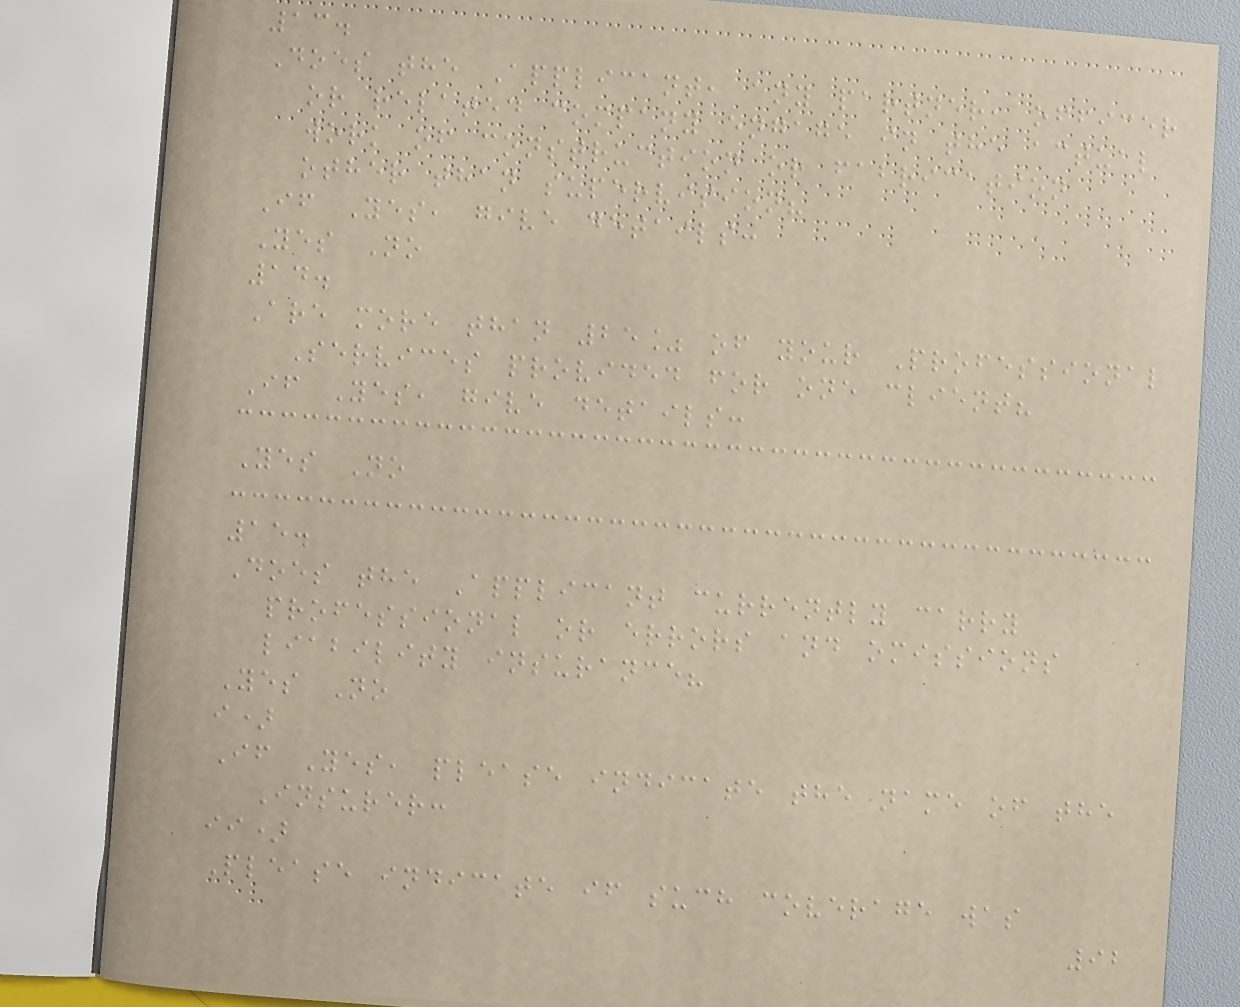13.
Does the Applicant, any partner, officer
or related company engage in the actual
work of construction or fabrication
other than supervision?
If Yes, give details:
Yes No
14.
Are more than 25% of your Professional
Services provided for one client?
If Yes, give details:
Yes No
15.
Does the Applicant currently carry
professional or errors and omissions
liability insurance?
Yes No
i)
If Yes, please indicate the name of the
Insurer:
ii)
Please indicate if such coverage was
92
